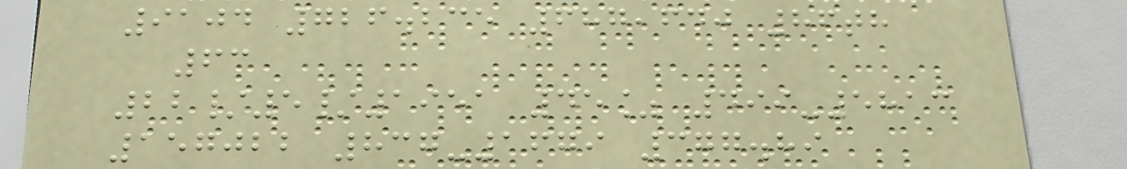9104 726.235 687,640 86th
63
22/5/1951 45% 499-5813
157022 837-1679 377.89
